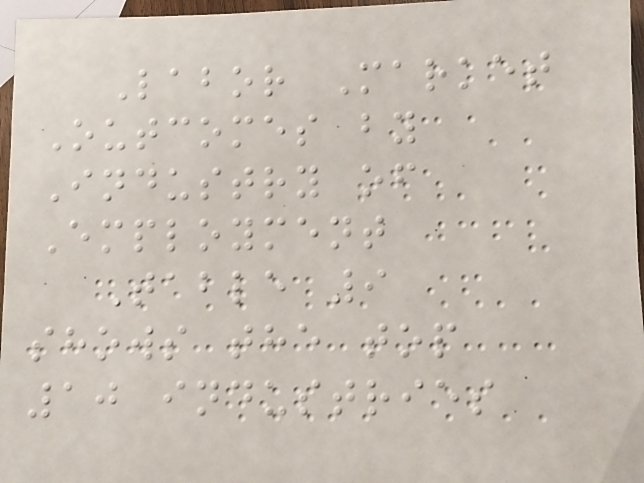Labor Market
Outcomes by
Industry of
Employment
Table 9
shows the top
10 industries
